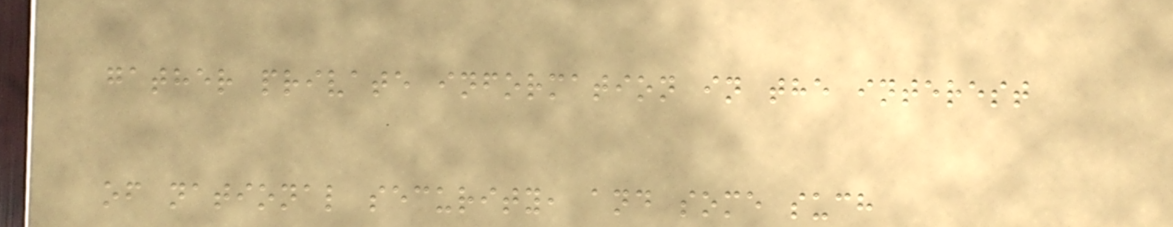gather private information in the interest
of national security, and some such
